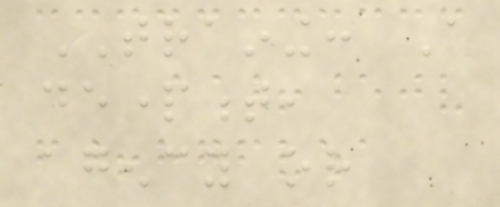TRAINING: A
department,
agency or
